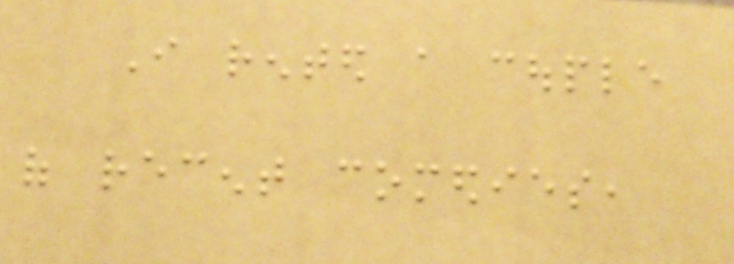I rented a couple
of recent comedies,
